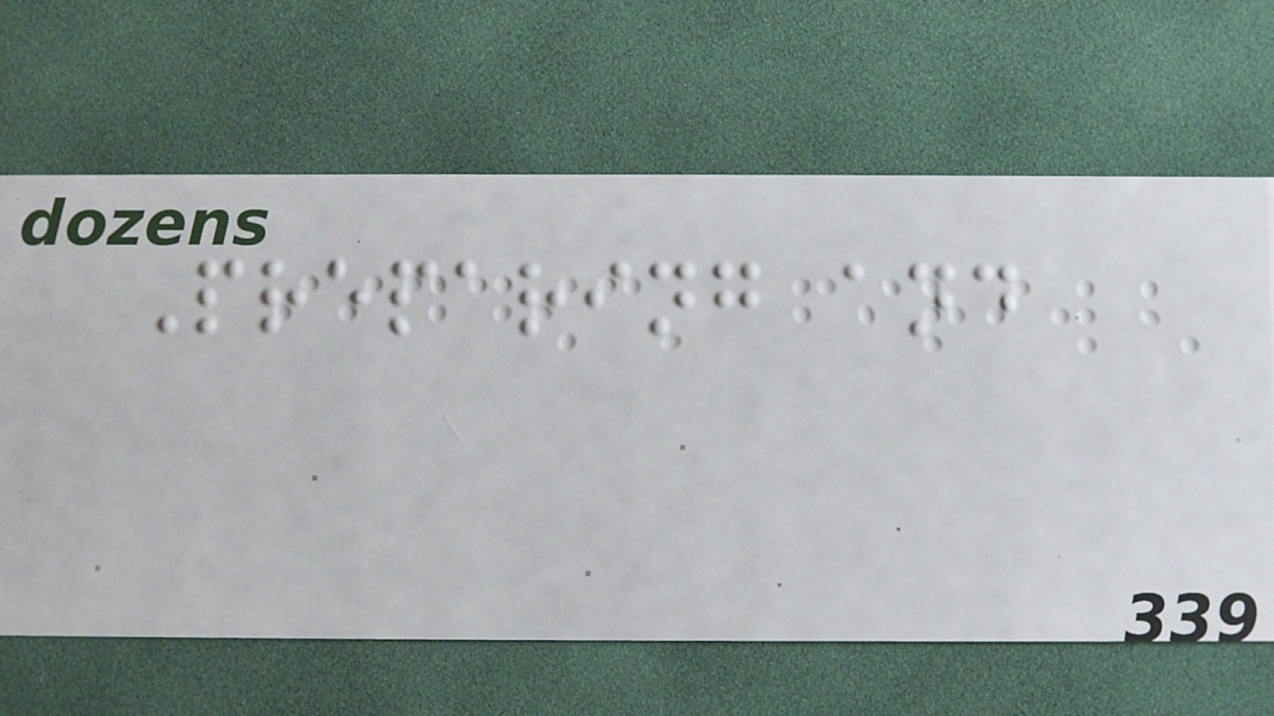Preparing and
